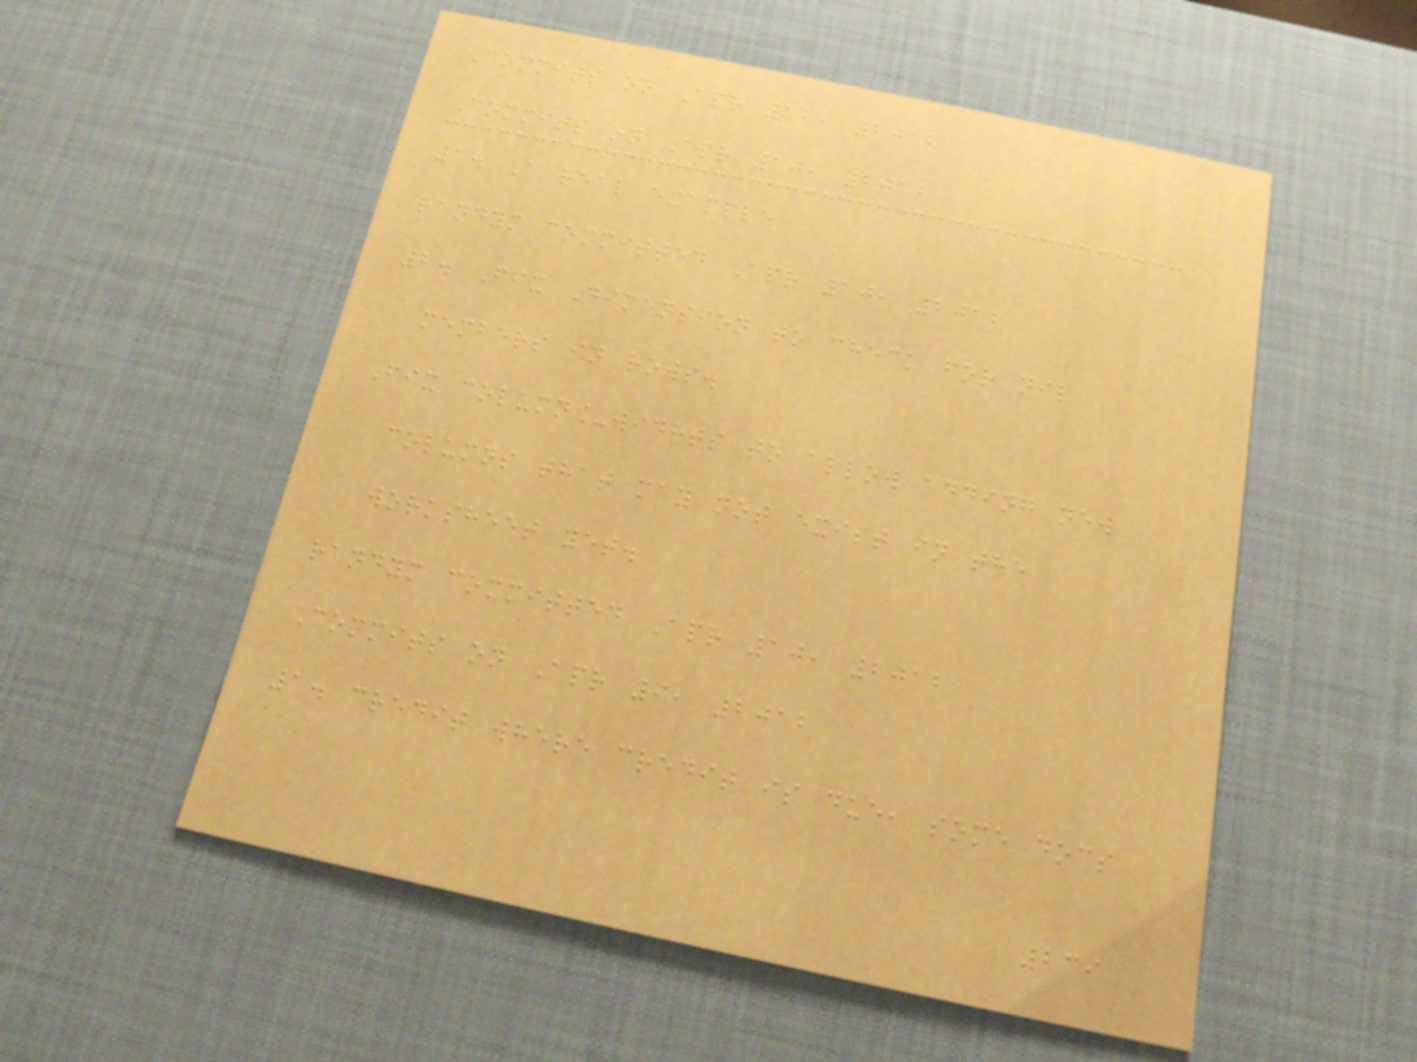Commits on Apr 12, 2012
Commits on Apr 10, 2012
1. A real example
randym committed Apr 10, 2012
2. Fix Dimension to check for nil
members in rows.
Fix column_widhts to allow adding new
columns that may not exist in the
worksheet yet.
randym committed Apr 10, 2012
Commits on Apr 9, 2012
1. credit where credit is due, some docs
239
